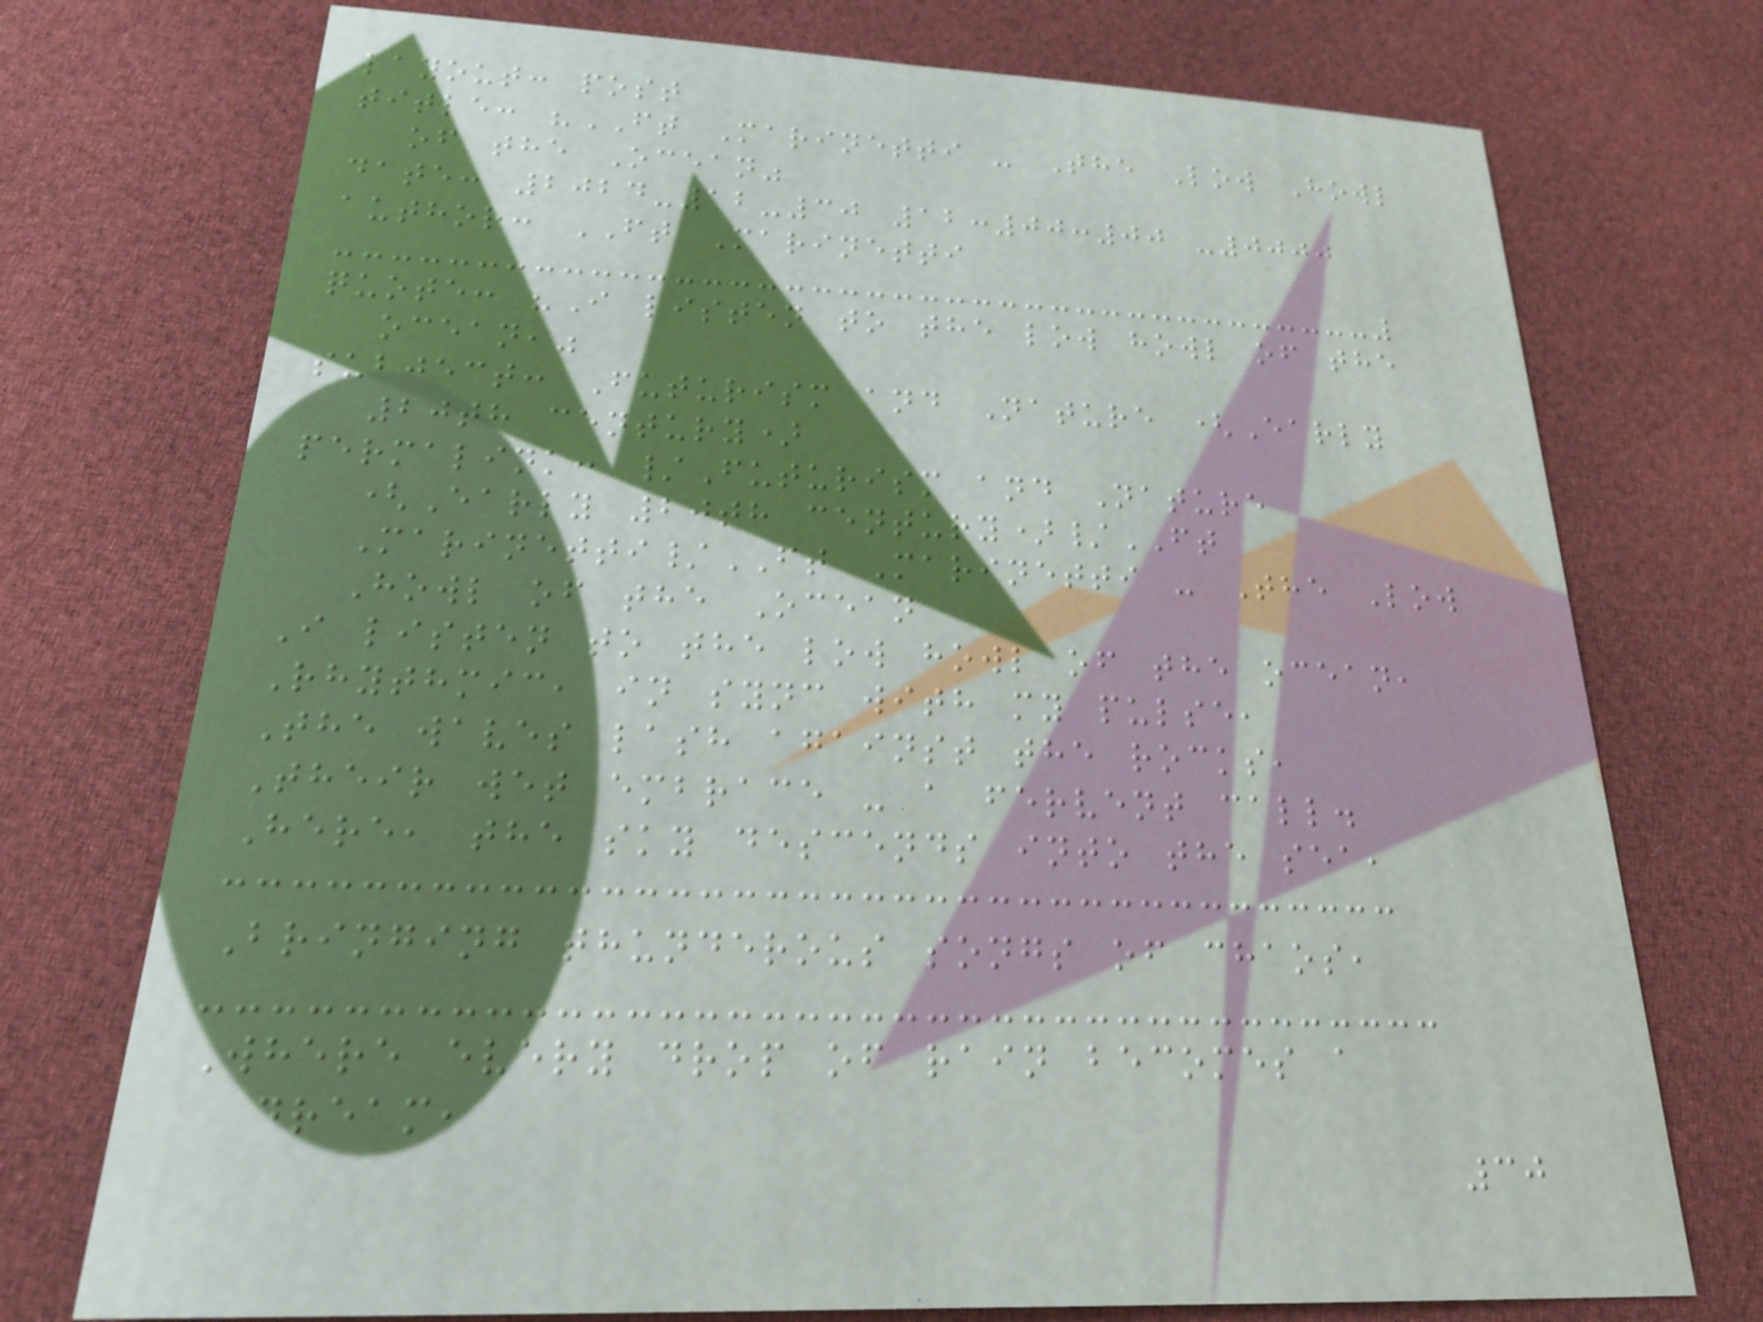layout: post
title: "FT Marinetti - The Low Howl
of the Ocean"
date: 2024-12-30 12:00:00 -0000
author: FT Marinetti
quote: "I listen to the low howl of the
ocean,"
subject: Futurism and Nature (Early
20th century)
permalink: /Futurism and Nature
(Early 20th century)/FT
Marinetti/FT Marinetti - The Low
Howl of the Ocean
I listen to the low howl of the ocean,
Rhythmic, in sync with my pulse,
The waves lash against the rocks,
Their wet embrace - a fervent call.
Here, the sky descends into the sea,
Bringing thunderous songs of chaos,
Where every drop of rain becomes a
dream,
30
